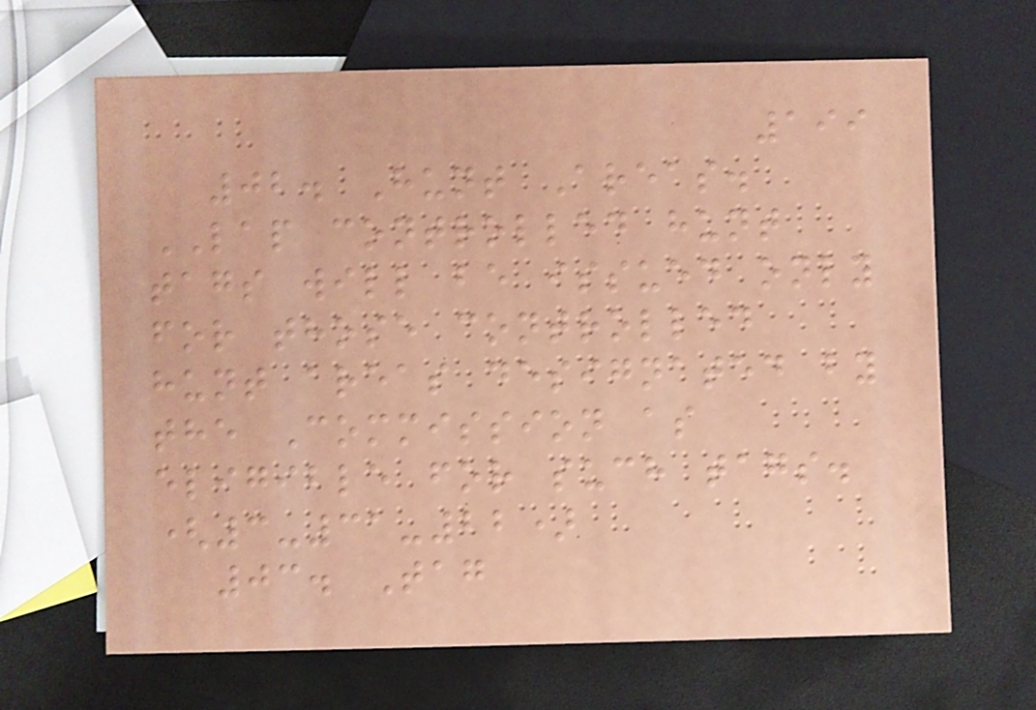199
02. Hunt Areas.
LAP controlled hunt
tags will be issued only
for those controlled
hunt areas designated by
the Commission as
eligible for such tags.
(3-31-22)
03. Tag
